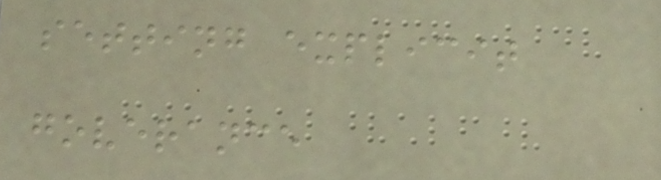setting explicit
goverance
